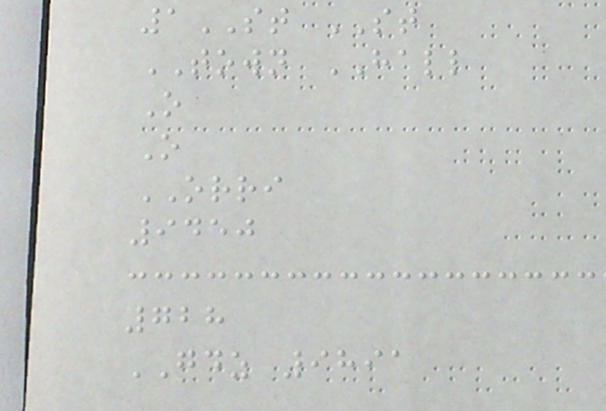1ST ST
TOWN HALL
O
O
ORRI
9450
728
GDZ 9891
